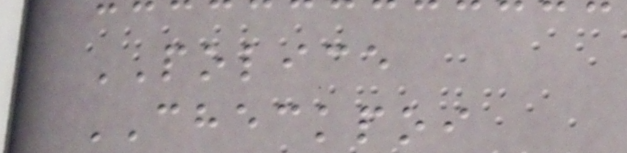POLICE
CHECKPOI
